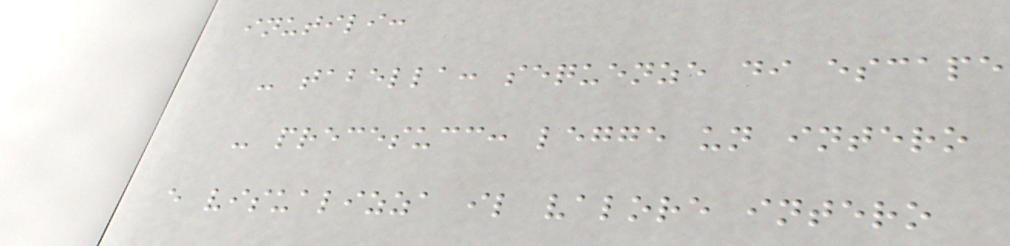inutili:
- tabella: sequenze di escape
- precesucc: legge un intero
e visualizza il valore intero
